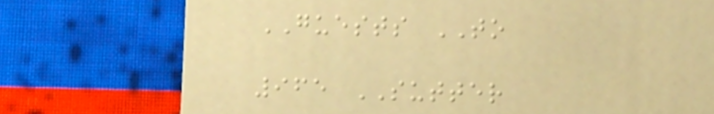GUESTS TO
965 SUTTER
